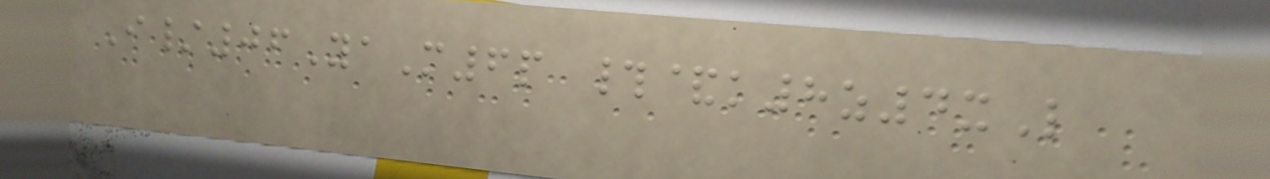I/06YaM6p #&k8z4xL
